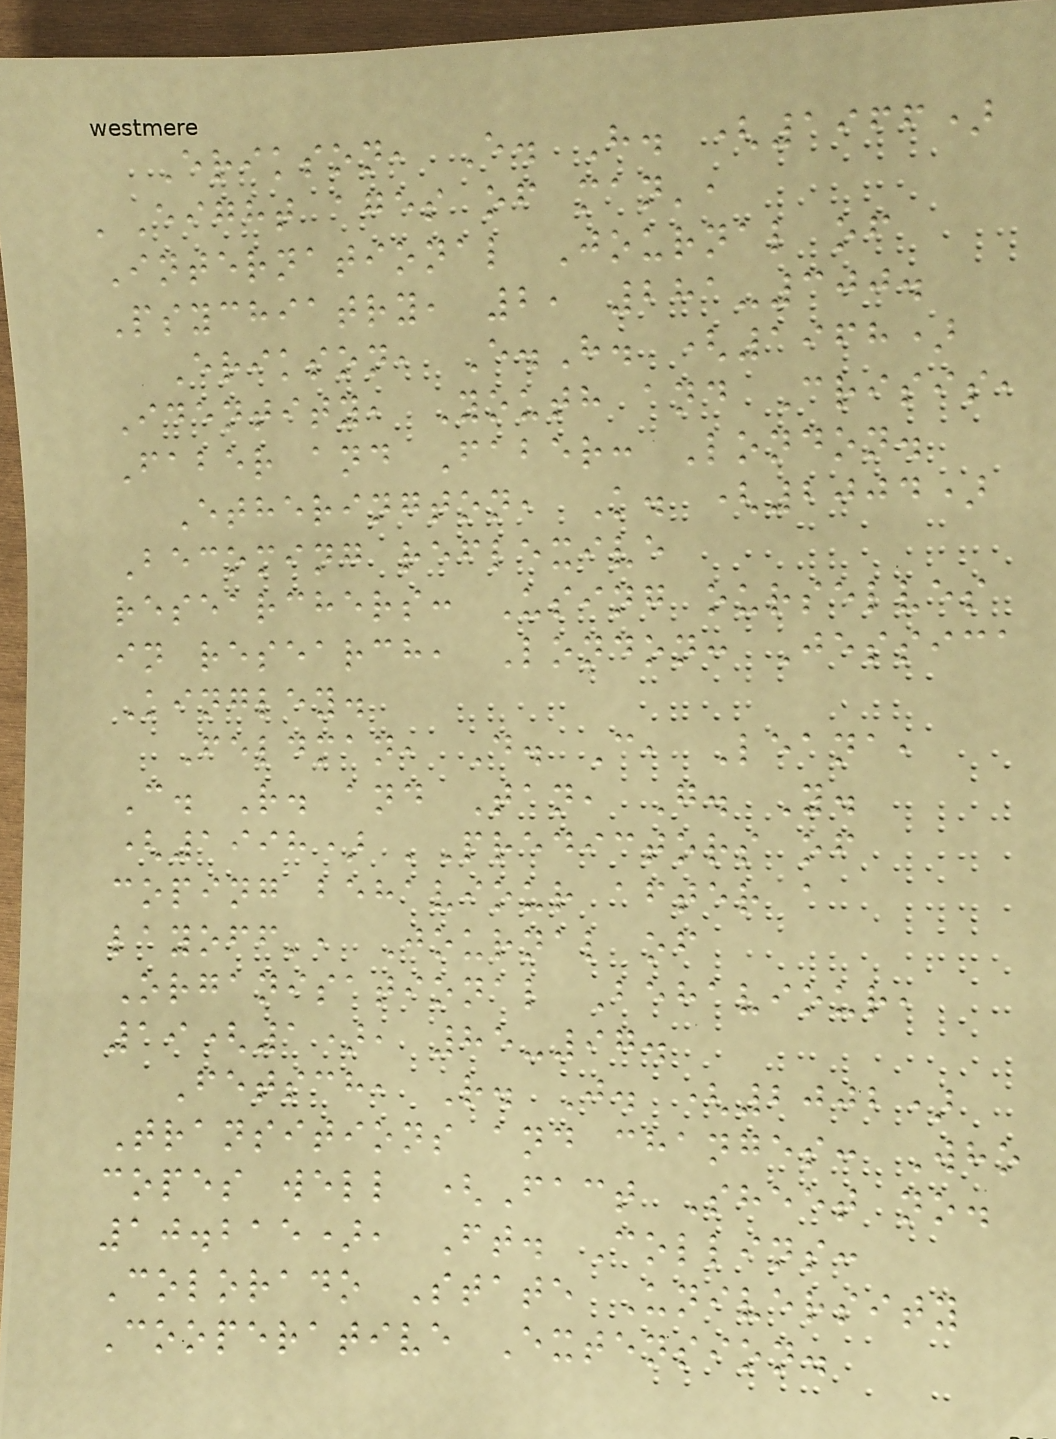Erikson, E. H. (1966)
'Eight ages of man',
International Journal of
Psychiatry, 2, 281-300.
Erikson, E.H. (1968)
Identity, Youth and Crisis,
Faber and Faber: London.
Etherington, K. (2004)
Becoming reflexive
researchers: Using ourselves
in research, London: Jessica
Kingley.
Feldman, D. C, Leana,
C. R. and Tan, G. Y.
(1998) 'Predictors of
coping behaviour after a
layoff', Journal of
Organisational Behaviour,
19(1), 85-97.
Fetsch, R. J. (2002)
Transitions and changes: Who
copes well (Fact Sheet no.
10.215), Ft. Collins:
Colorado State University
Cooperative Extension.
